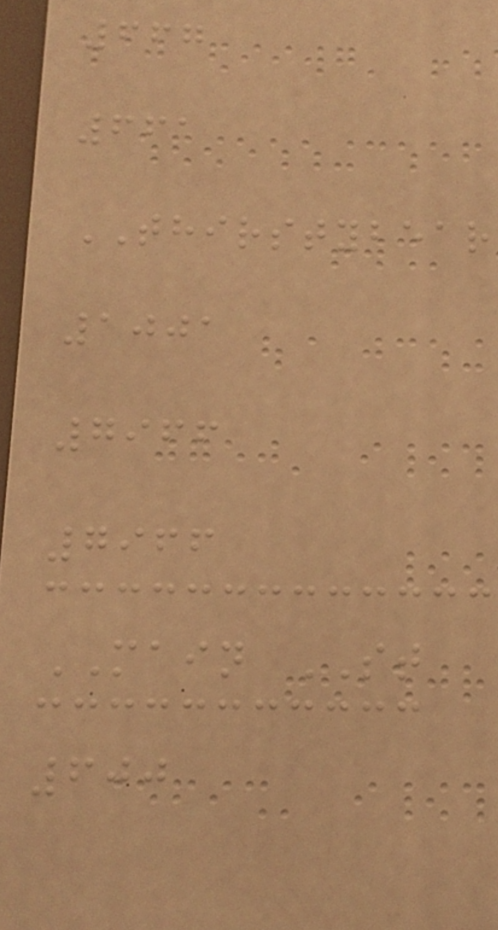667
661
THIRSTYBEAR
1001
7966
7966
MAIN ST
600
